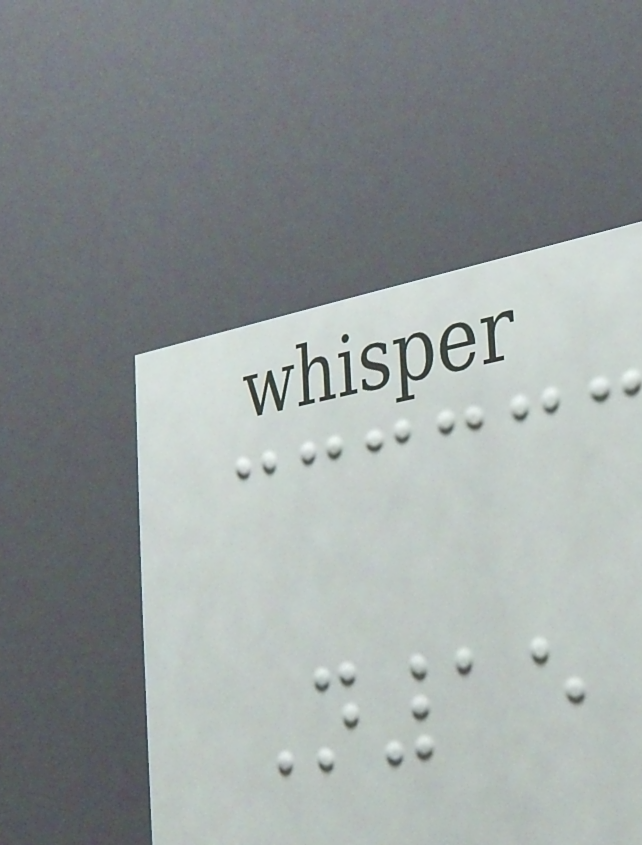N15
